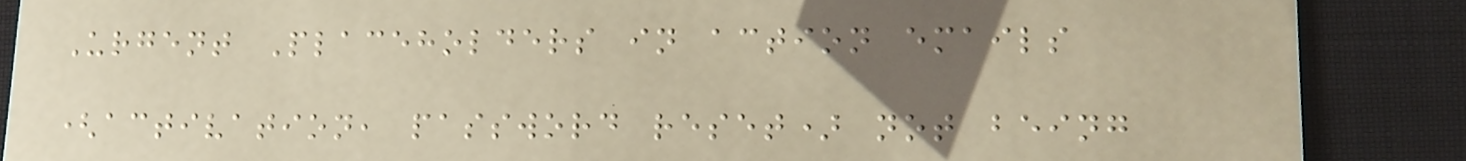Urgent Placeholders in action emails
(activation, password reset) not being
